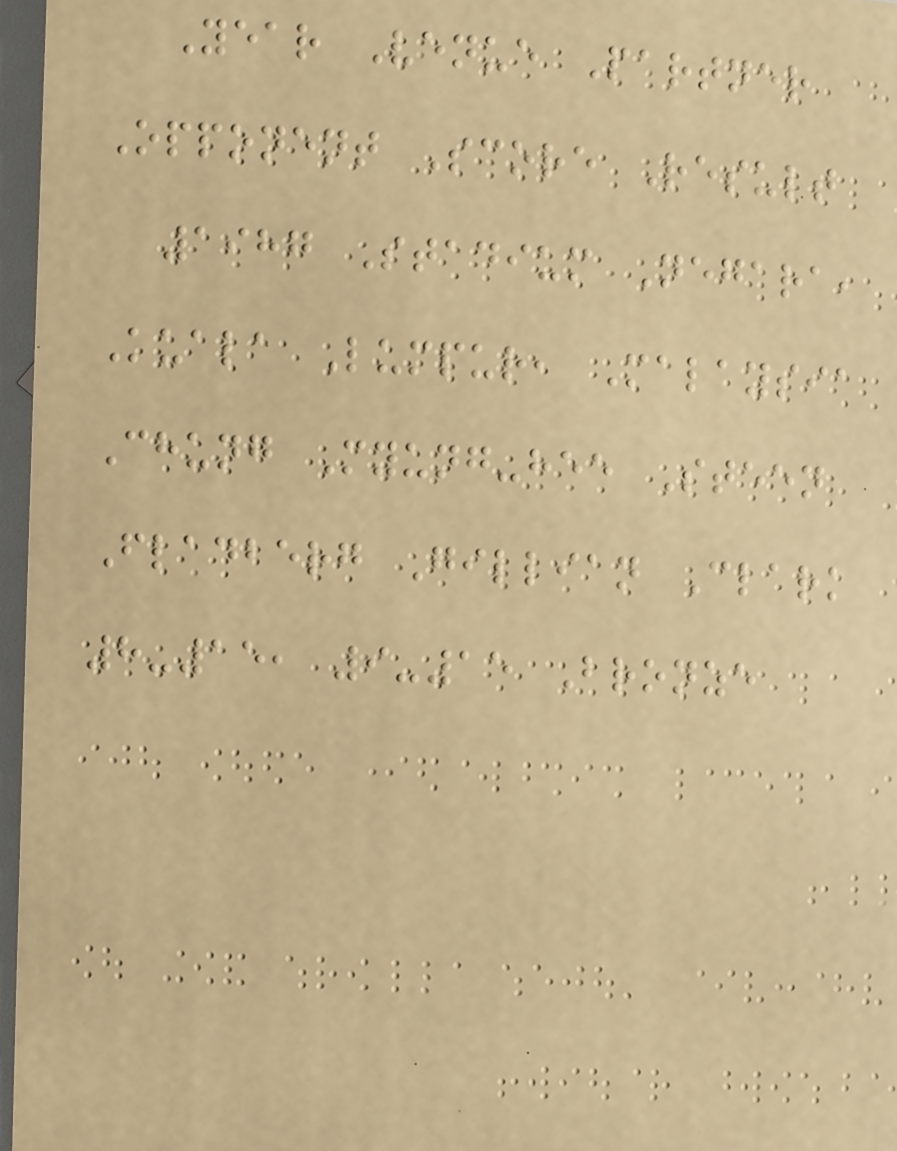Year Venue Partner
Opponent Score Result
1987 Stadium Negara,
Kuala Lumpur, Malaysia
Chung Myung-hee Steen
Fladberg Gillian Clark
8-15, 9-15 Bronze
